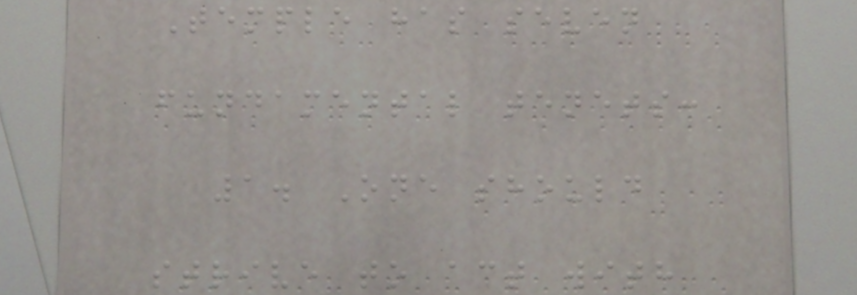Temple has seven
fundamental tenets:
1. One should
strive to act with
